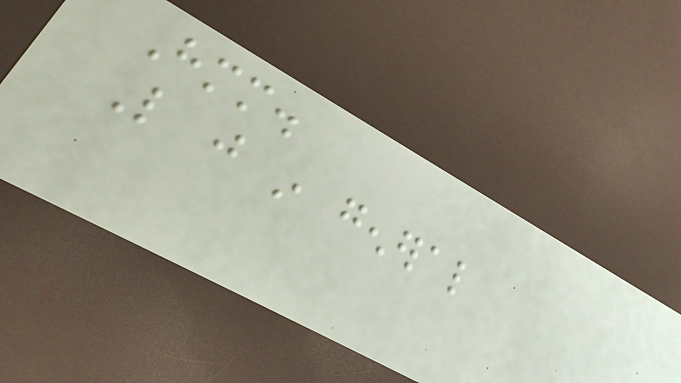Hmm.
Like just in general
